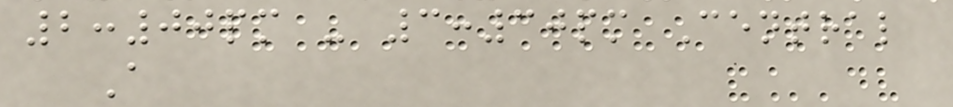2:00pm - 3:30pm Central
A
